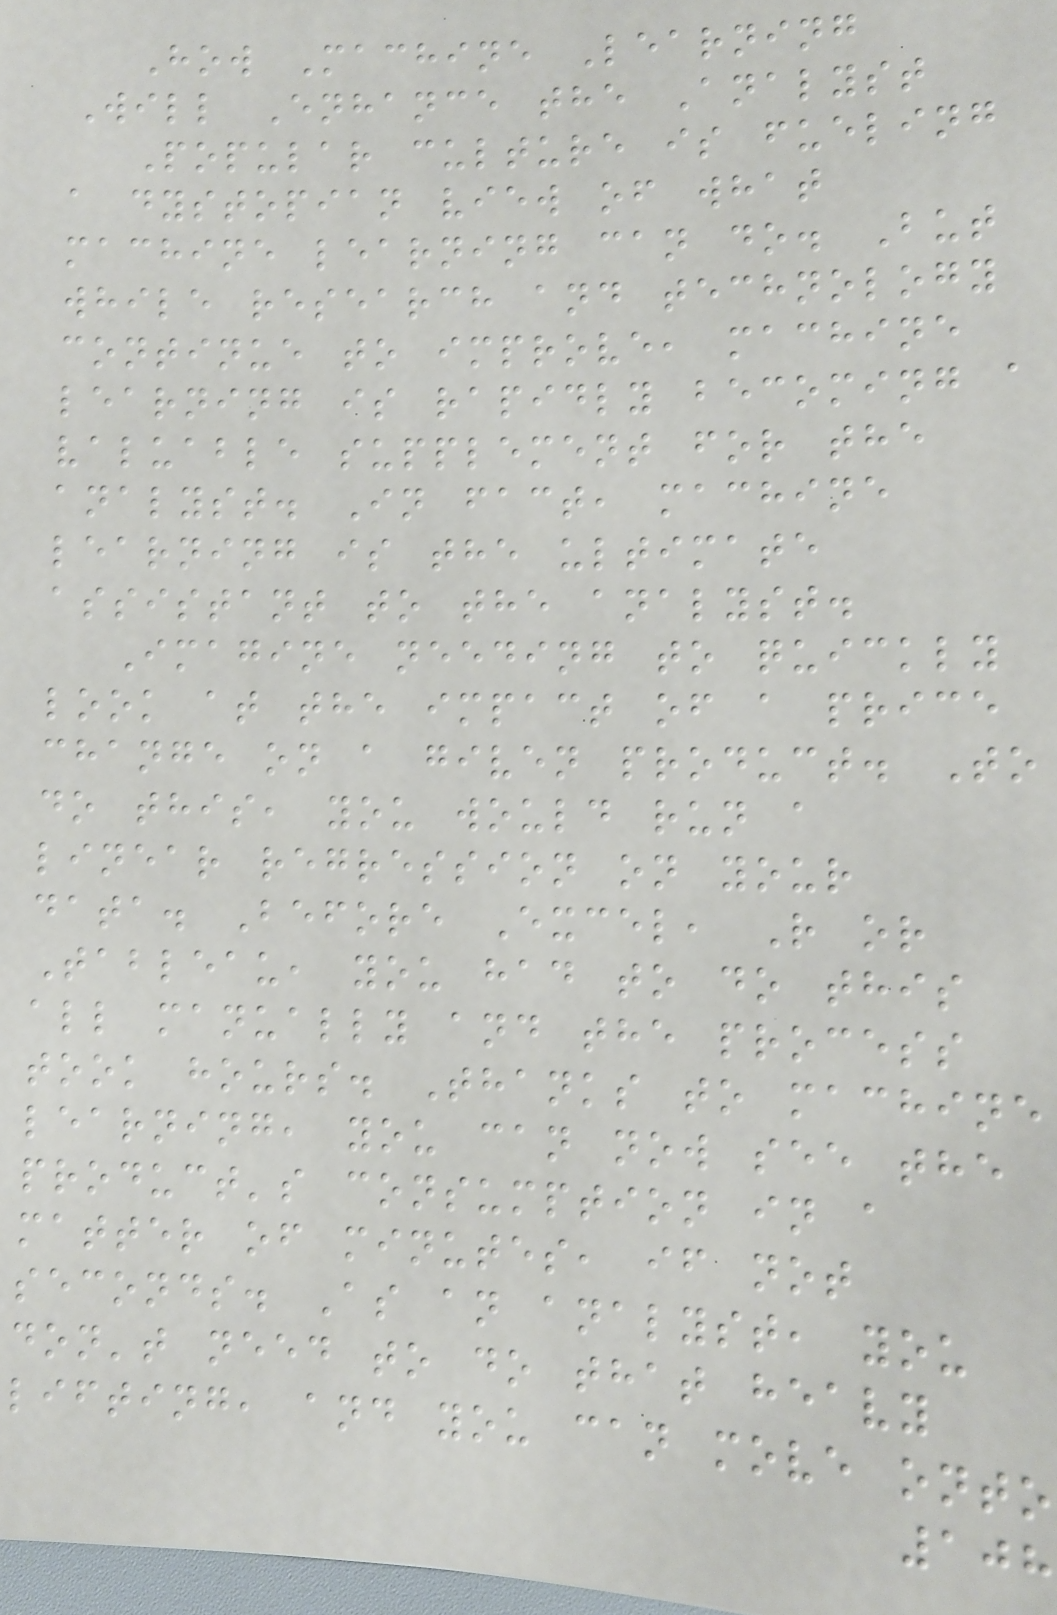How Machine Learning
Will Enhance the Analyst
Popular culture is fueling
a dystopian view of what
machine learning can do. But
while research and technology
continue to improve, machine
learning is rapidly becoming a
valuable supplement for the
analyst. In fact, machine
learning is the ultimate
assistant to the analyst.
Imagine needing to quickly
look at the impact of a price
change on a given product. To
do this, you would run a
linear regression on your
data. Before Excel, R or
Tableau, you had to do this
all manually and the process
took hours. Thanks to machine
learning, you can now see the
product's consumption in a
matter of minutes, if not
seconds. As an analyst, you
don't need to do that heavy
lifting, and you can move onto
108
